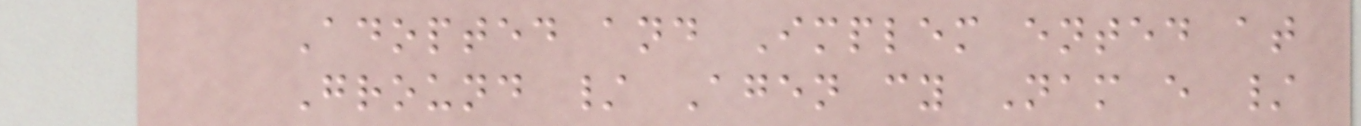Adopted and Implem ented at
Ground / Agen cy Nam e /
